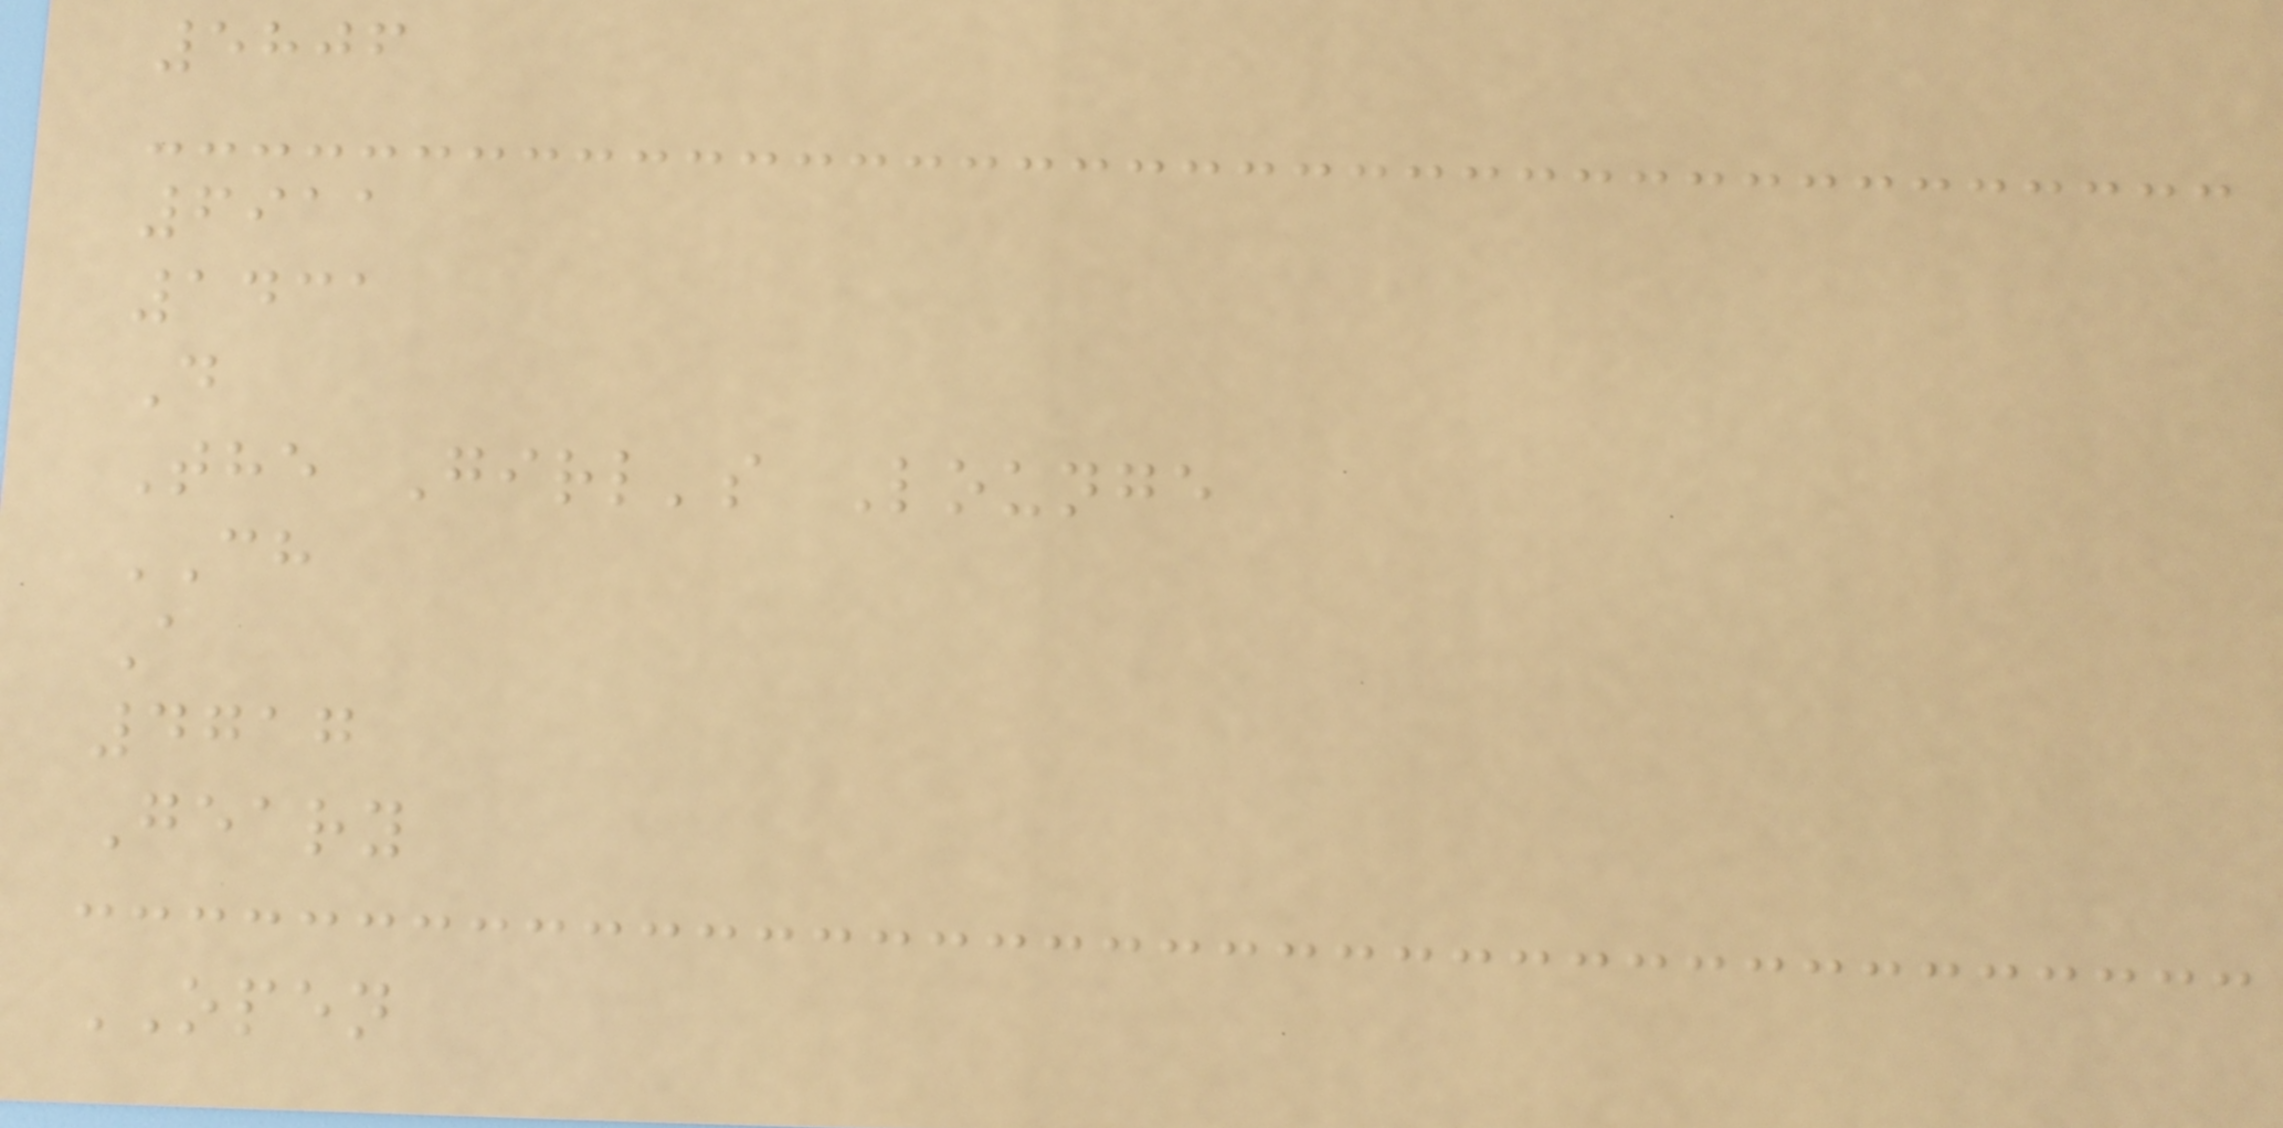5806
6911
1431
D
The Girl's Lounge
CH
A
4717
Geary
OPEN
